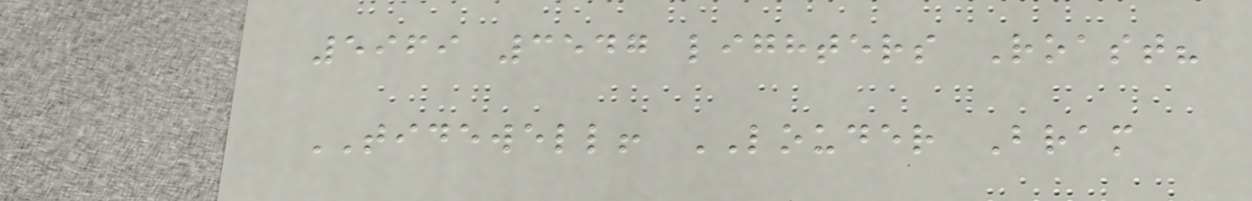5969 3547 lighters Roast?
TIDEWELL! LOUDER Bram
